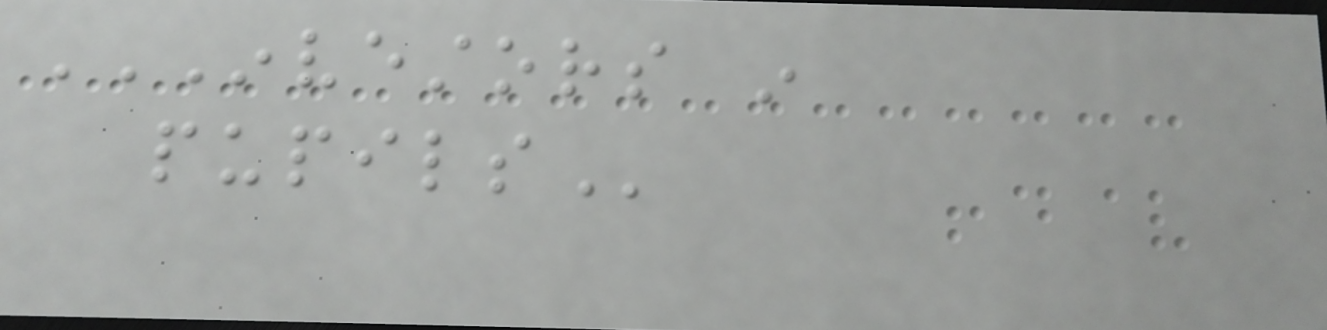INVESTORS IN
PUPILS
